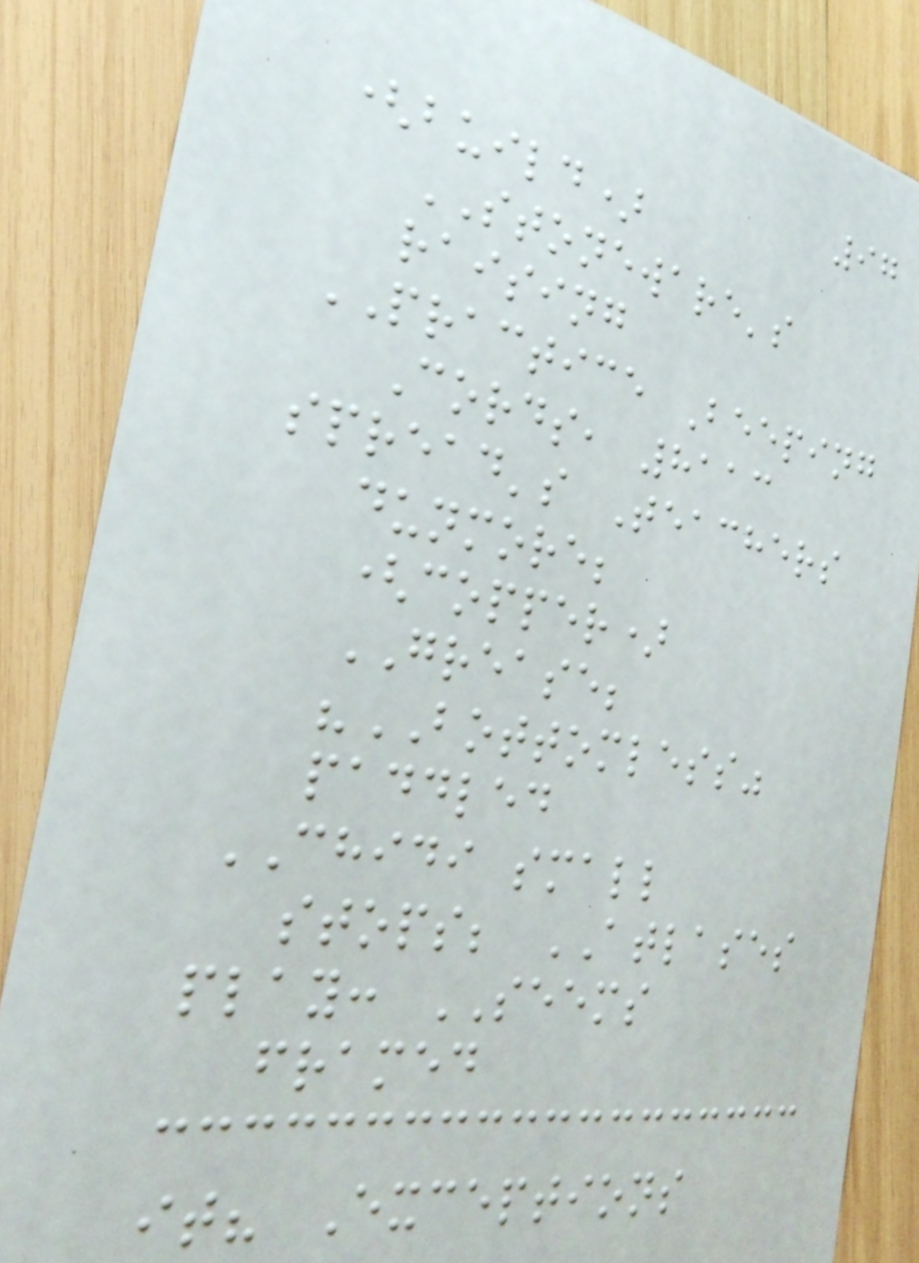97
(build)
STONEWARE's
raising
PRACTICE Beeping
Cords, 8113
spread's Teachers
dunmore;
(copper)
GREASE;
"BOTTOMLESS"
paddled
CHIDI small
stops; ATLASES
play: SEEMS
framed
it? Exceptions
